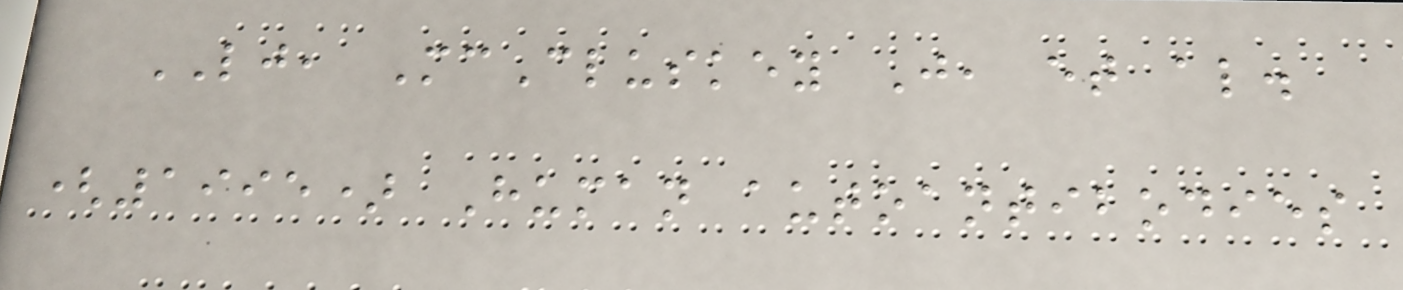LJ, McCluskey J, et al.
(1995) Human autoantibodies
